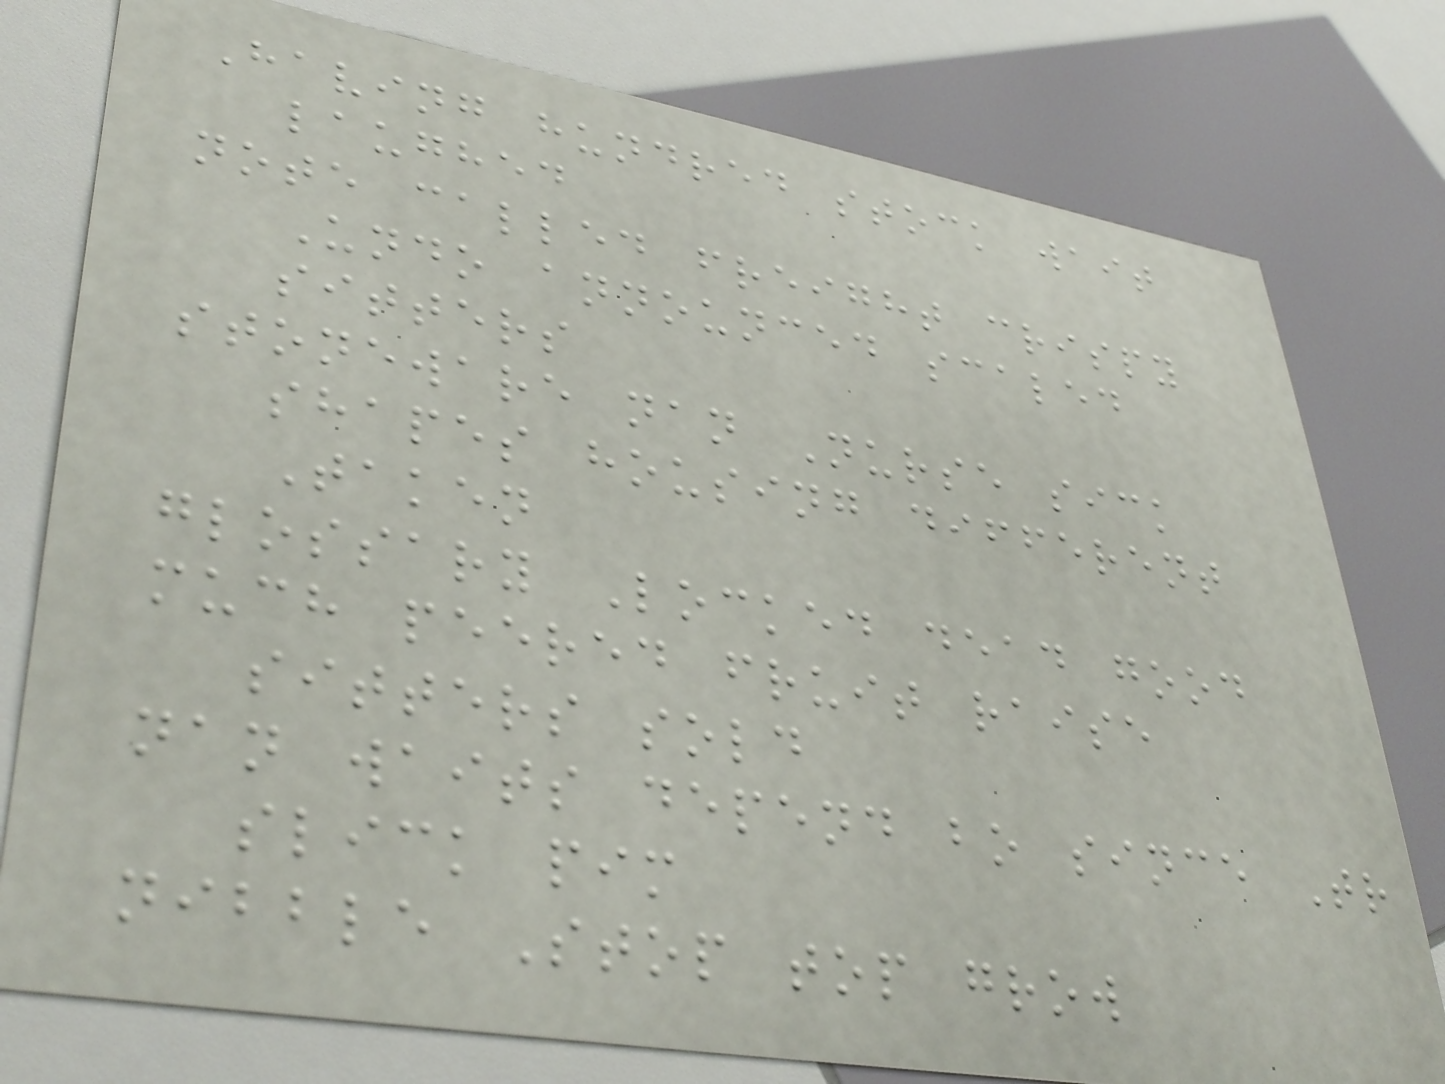Having hundred stock wait
laughed
note called freight crispy
Undo announced scaled
sitters
stoneware nan Nurse sick
shapes housing different
Taken
glossary Locked dead good
much peered fruit raise
sitters sold
nan waits depend bo since Tr
slick pim
nibble Stop top grow
